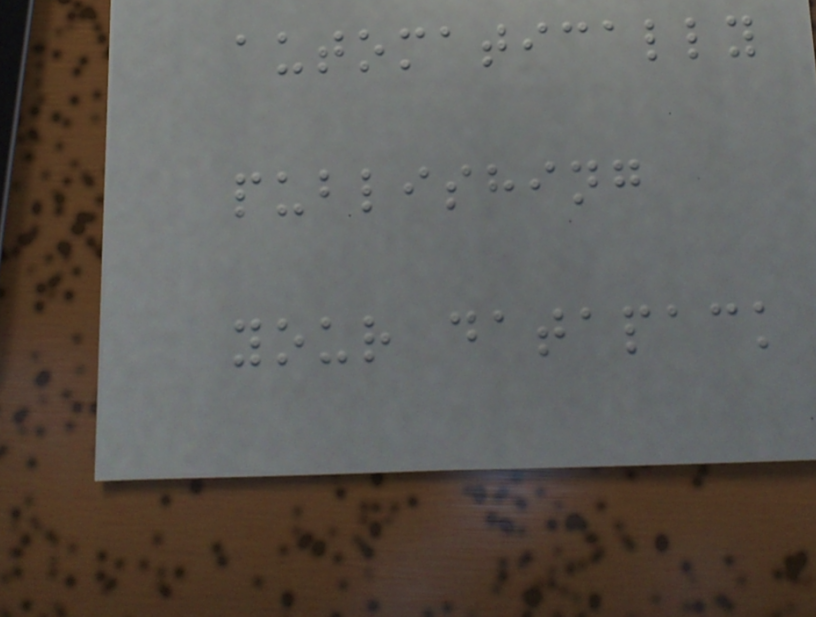automatically
publishing
your datapack
